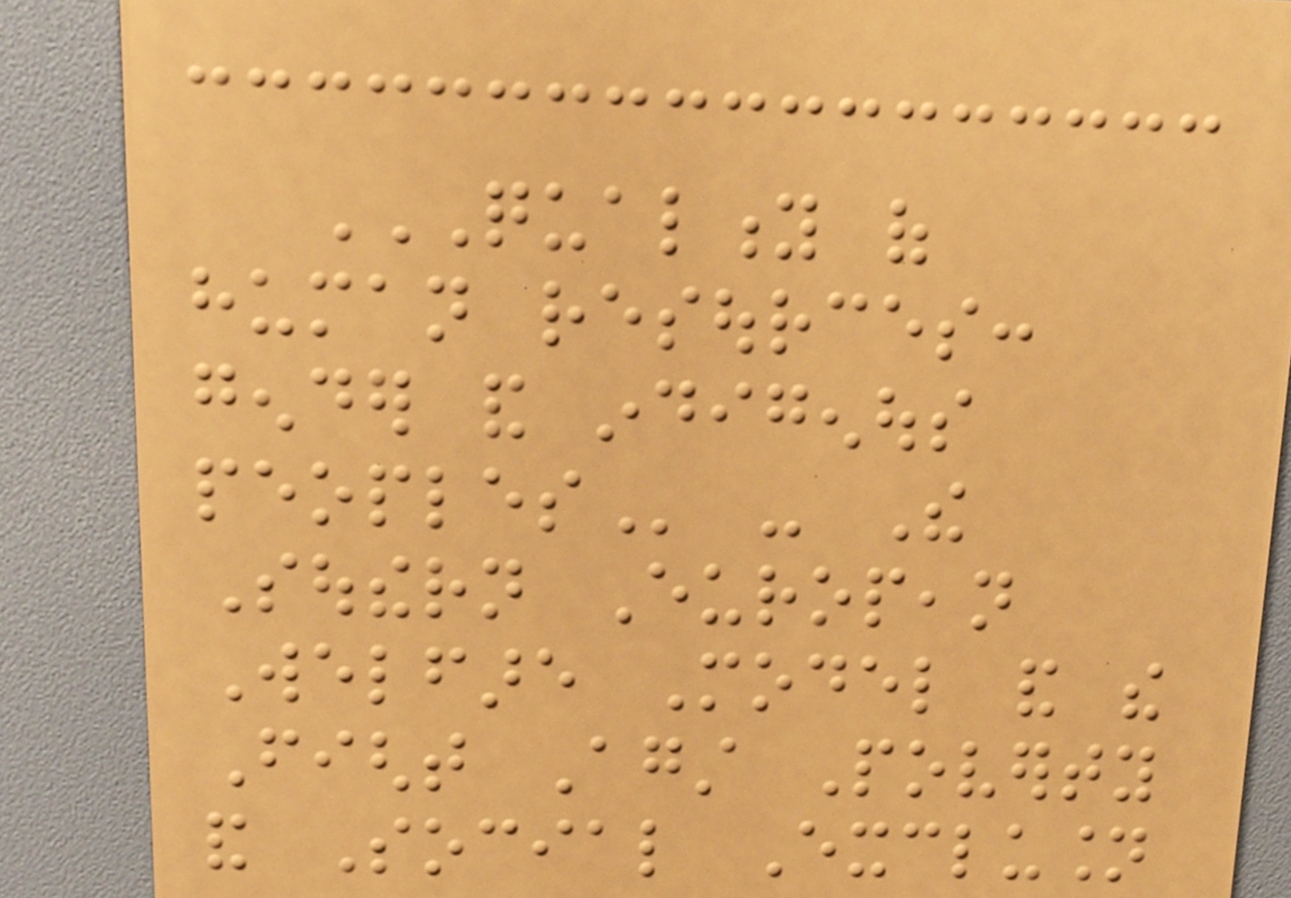QUALITY OF
HUMAN RESOURCES:
GENDER AND INDIGENOUS
PEOPLES - The
Southern European
Welfare Model and the
Fight Against Poverty
and Social Exclusion
